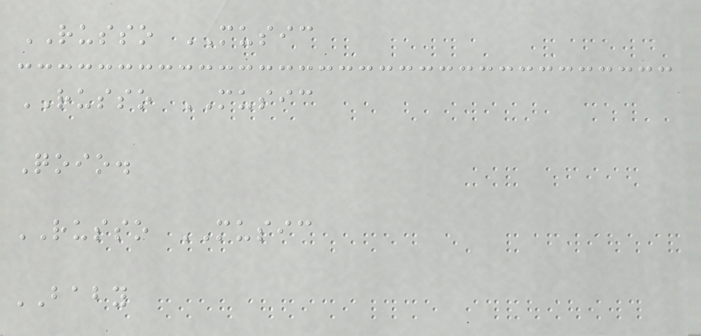RUSSO MUSIC
RUSSO MUSIC
Qoio.
RUSSO MUSIC
BABY
